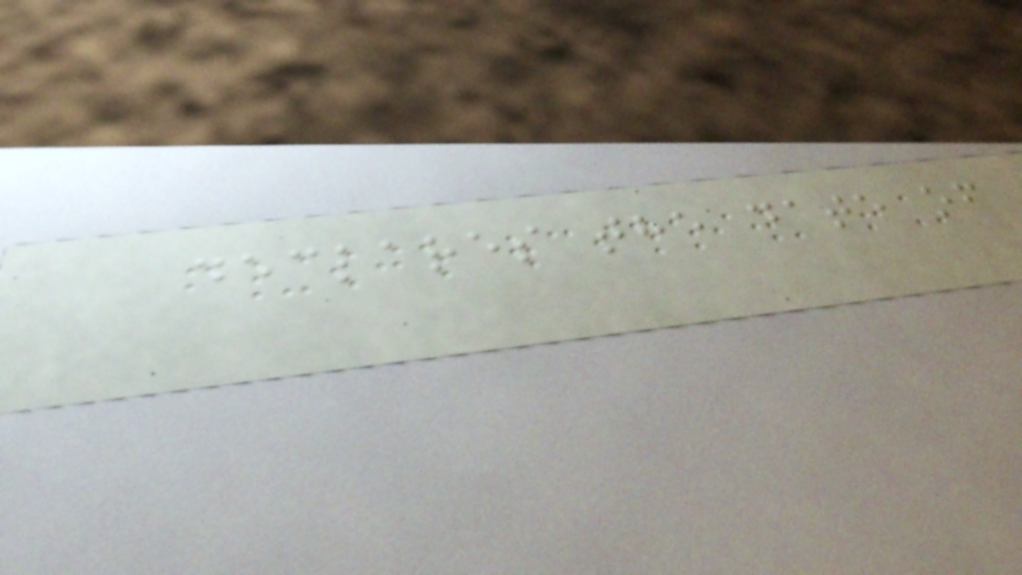declares the date of
